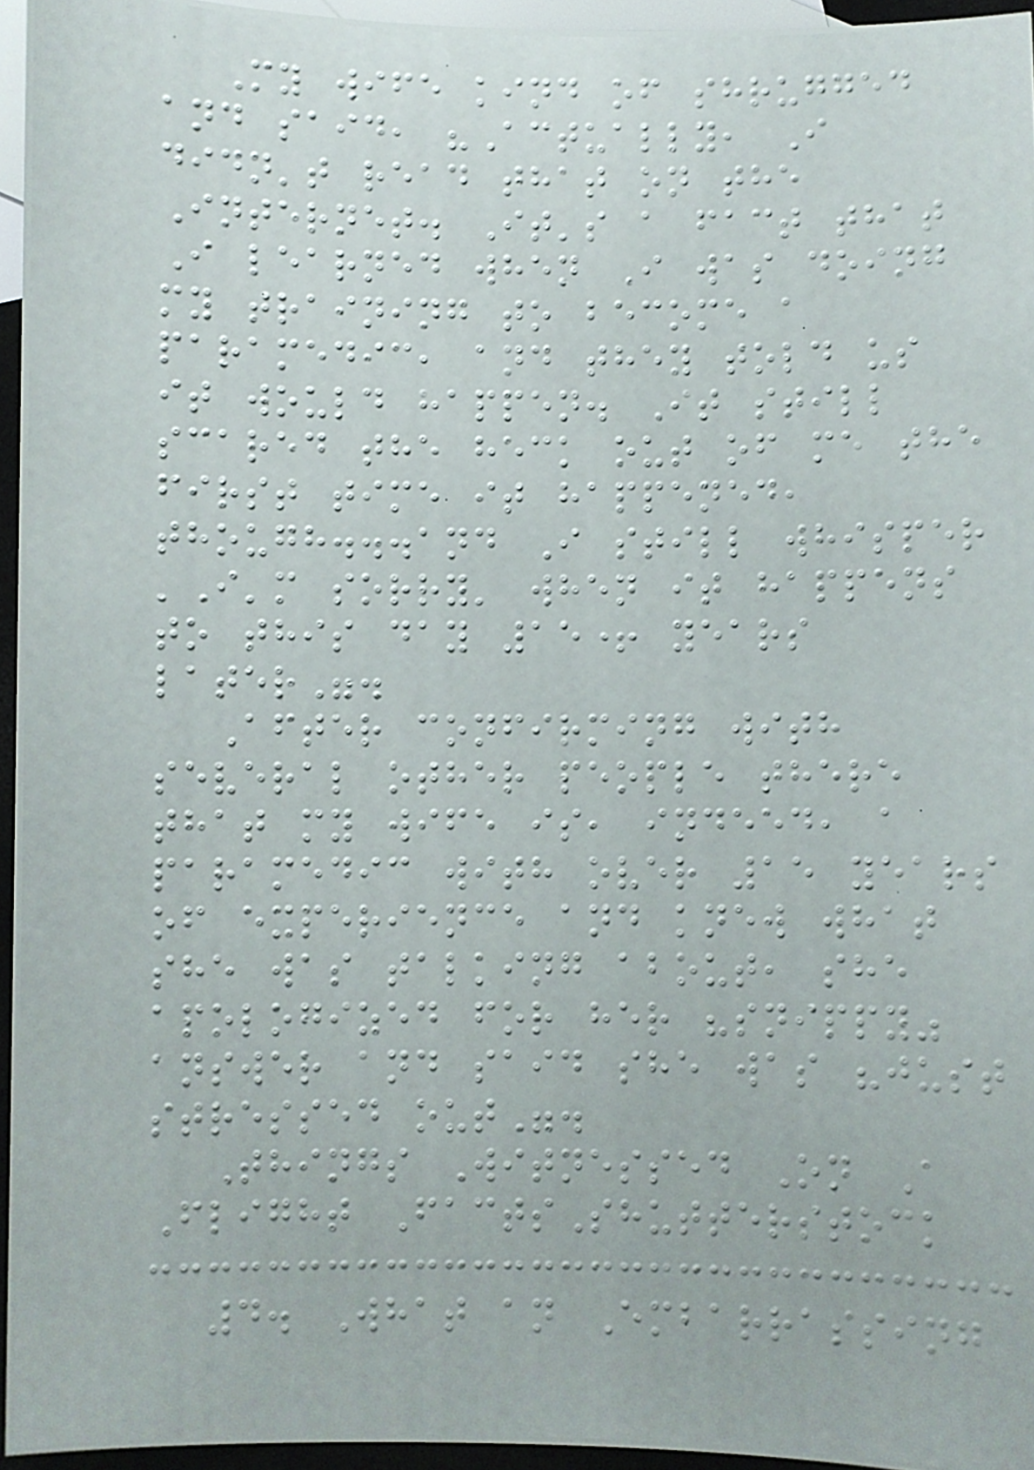My wife kind of shrugged
and said, "Actually, I
didn't read that on the
Internet. It's a fact that
I learned when I was doing
my training to become a
paramedic, and they told us
it would happen. It still
scared the heck out of me the
first time it happened,
though...and I still whisper
'I'm sorry' when it happens
to this day 15+ years
later".
After confirming with
several other people there
that my wife is, indeed, a
paramedic with over 15 years
of experience and knew what
she was talking about, she
apologized for her "snippy"
answer and said she was "just
stressed out".
Things Witnessed On A
Flight FactsShutterstock
4. What an Embarrassing
